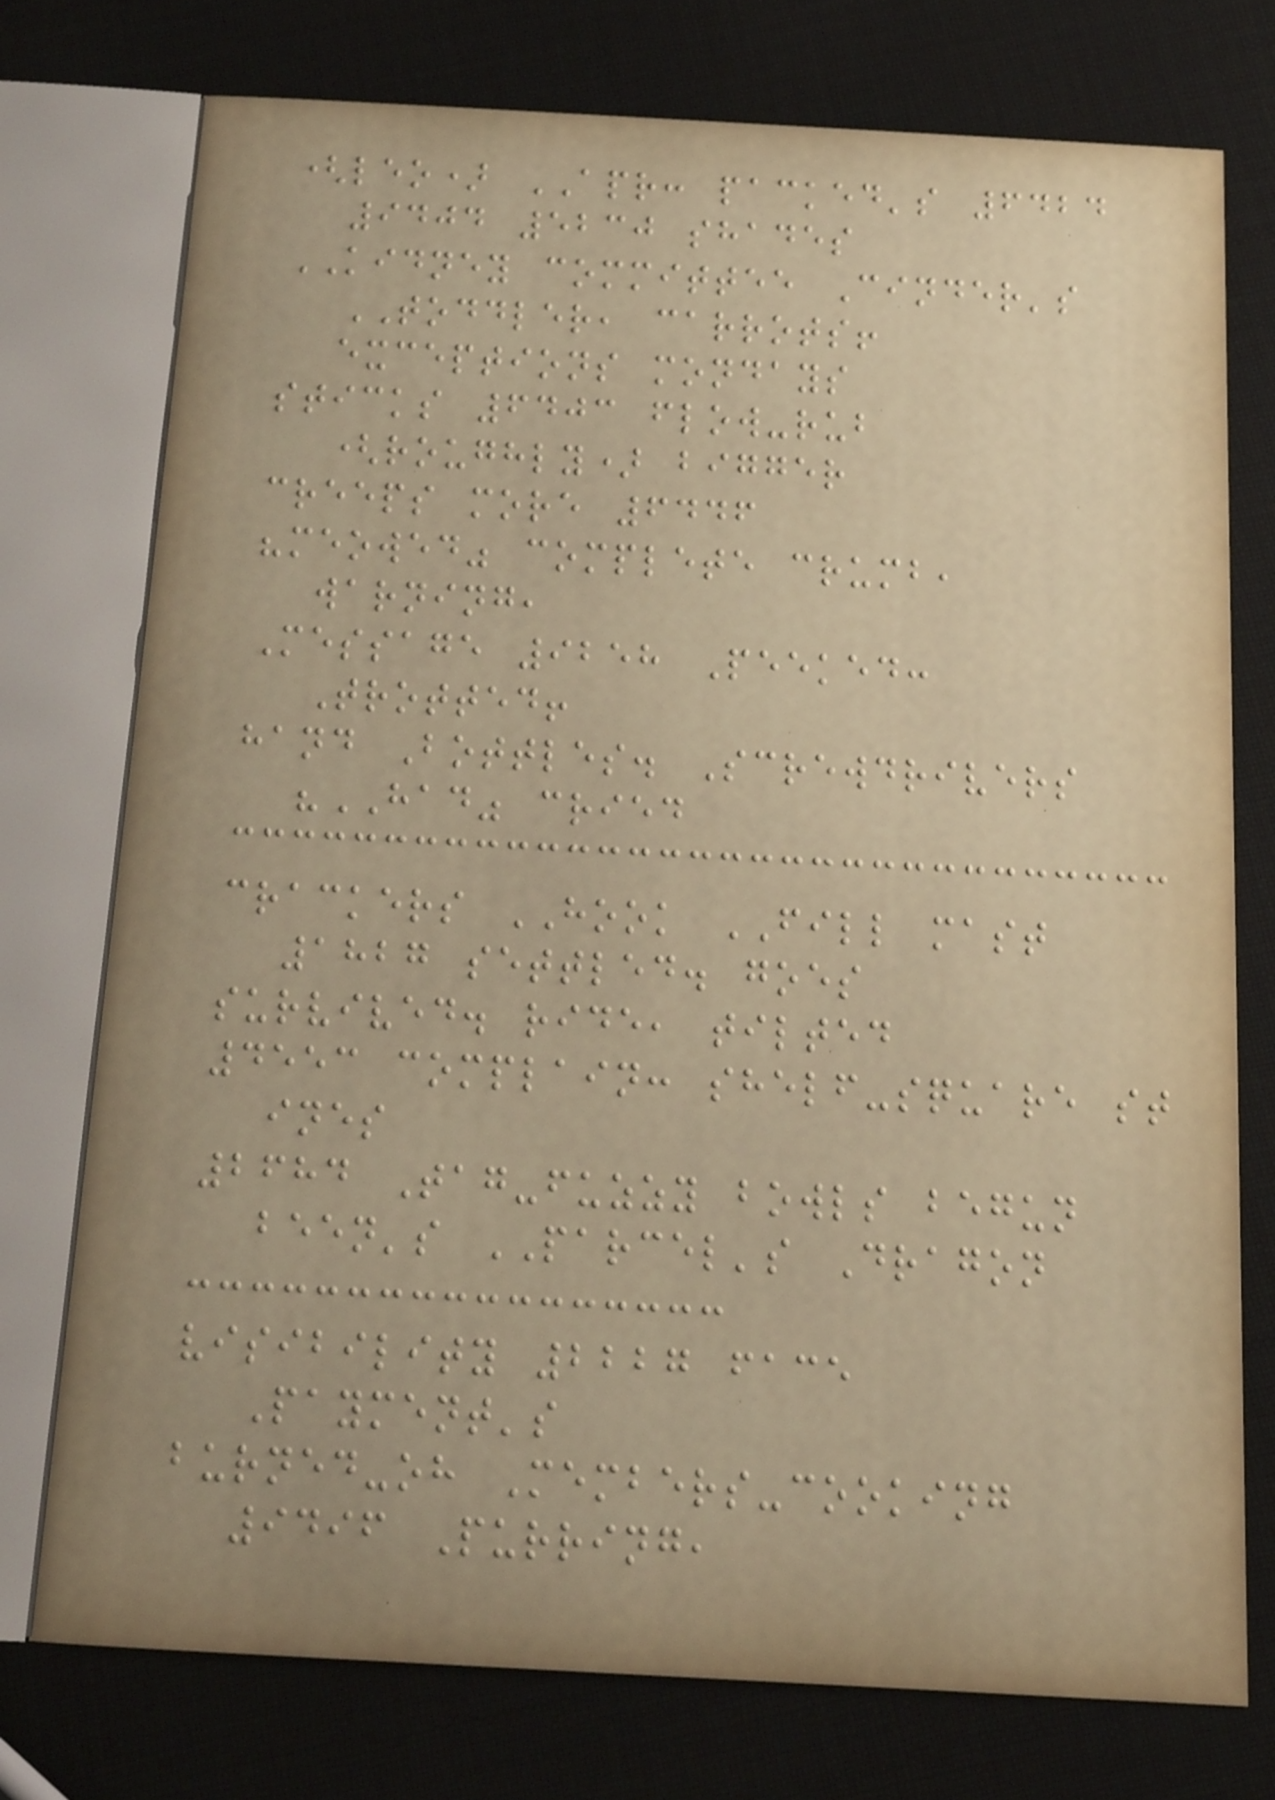(leo) APR: packed's 6424
9404 5230 shades
KIDNEY committee Cinder's
TODDLER, carrots!
exceptions mondays
sticks 6403 flow-rub
(roughly) bigger
creeps more 6446
"meowed" complete crumb,
warning,
Message 9258 Peeked:
Trotted!
hand Bottles. Screwdrivers
"HAD" cried
crackers HOOK FILL mast
1827 settled. goes
survived. ride, tilted
4553 complain: shelf-square st
ines
2684 Tag-fuzzy bowls begun
been's PARCEL's Dragon
visibility 2227 face
Payment's
burned-oh Members-cooking
9496 Purring,
